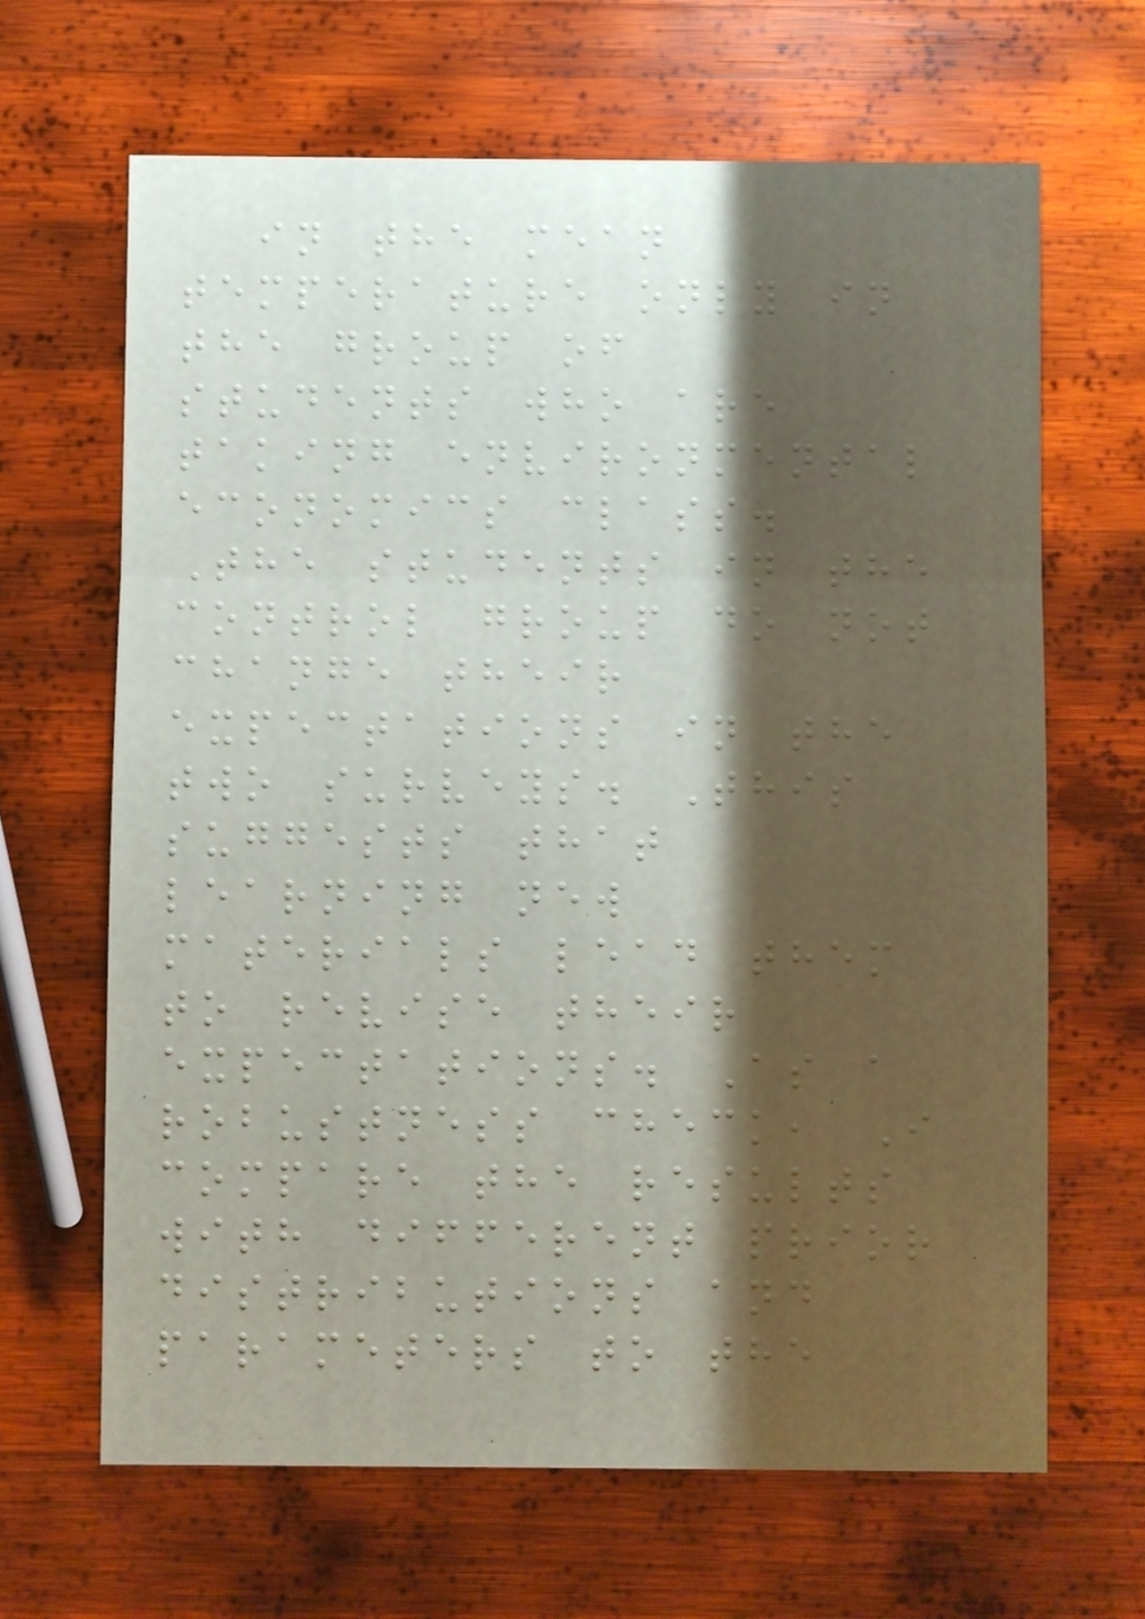in the mean
temperature only in
the group of
students who are
taking environmental
economics class.
The students in the
control group do not
change their
expectations in the
two surveys. This
suggests that
learning new
materials lead them
to revise their
expectations. As a
robustness check, I
compare the results
with different prior
distributions and
parameters to the
